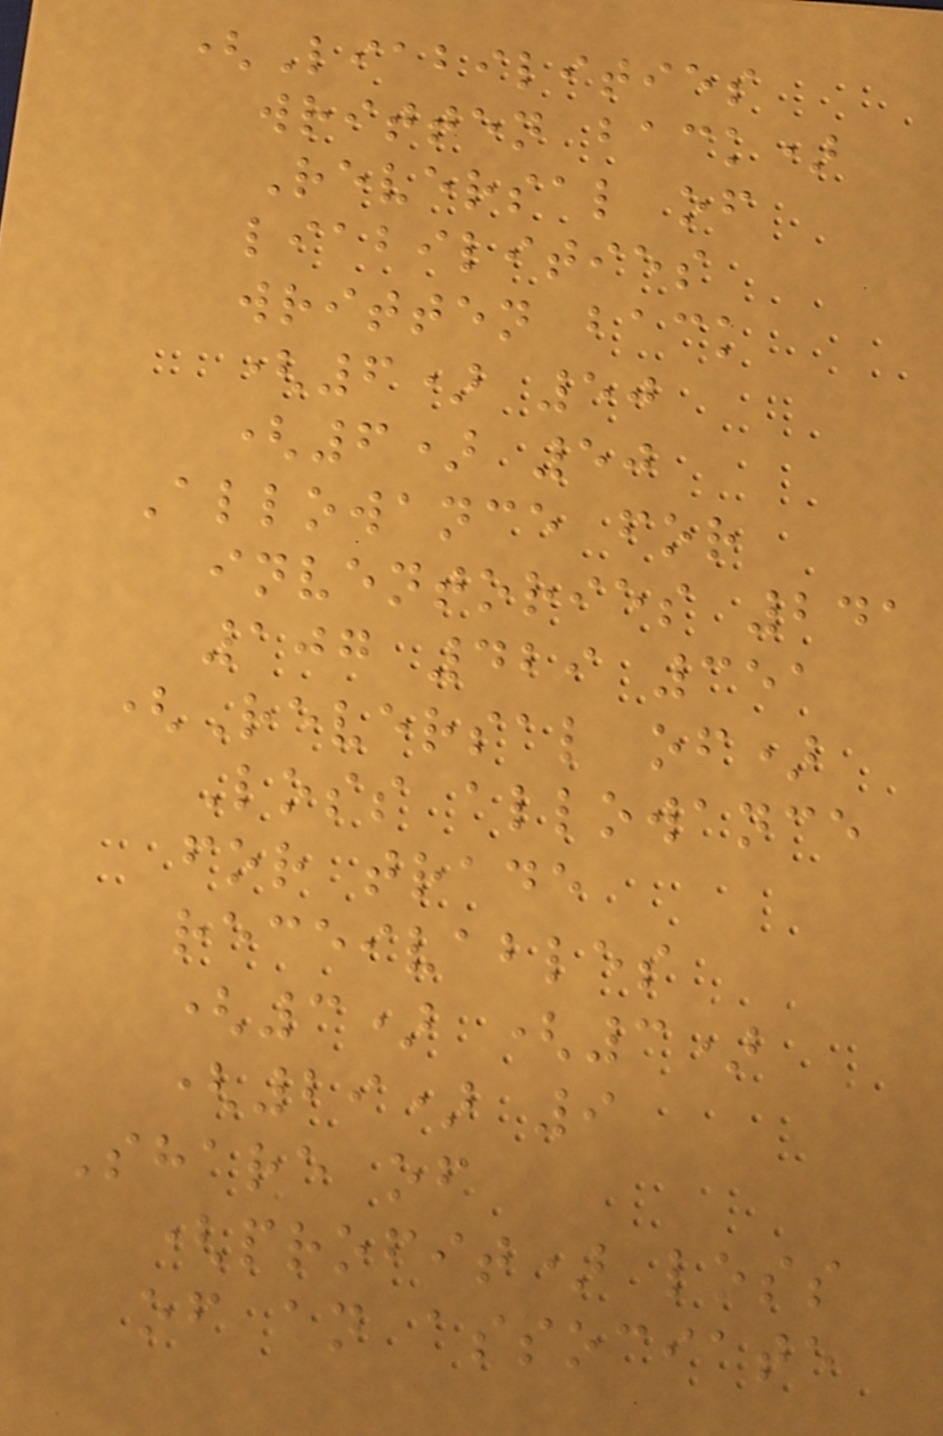(Liabilities
written back)
Reversal of
liabilities
written back
(6) 50
(6) 50
Allowance for
inventories 241
107 429 351
(Reversal of)
Loss allowance
for trade
receivables
(3) (3)
(29) 9
Share of
(profit) loss
of an associate
